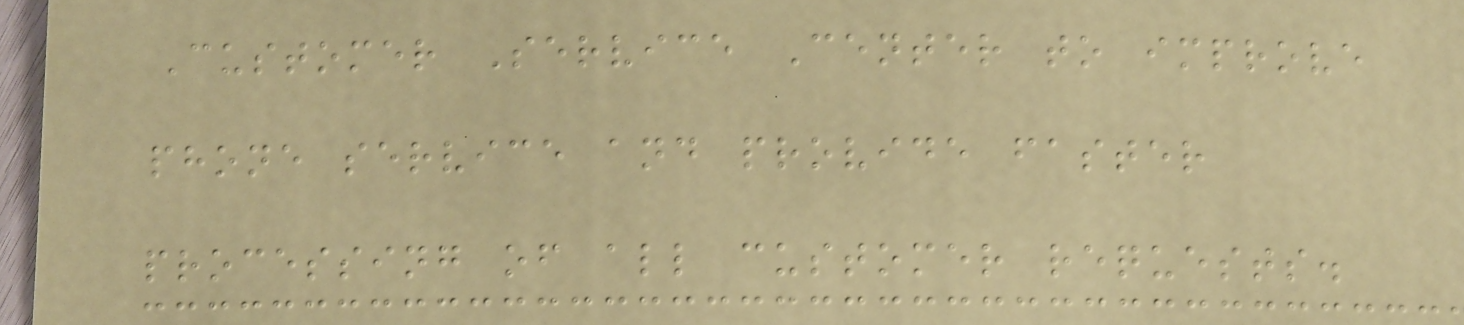Customer Service Center to improve
phone service and provide faster
processing of all customer requests.
